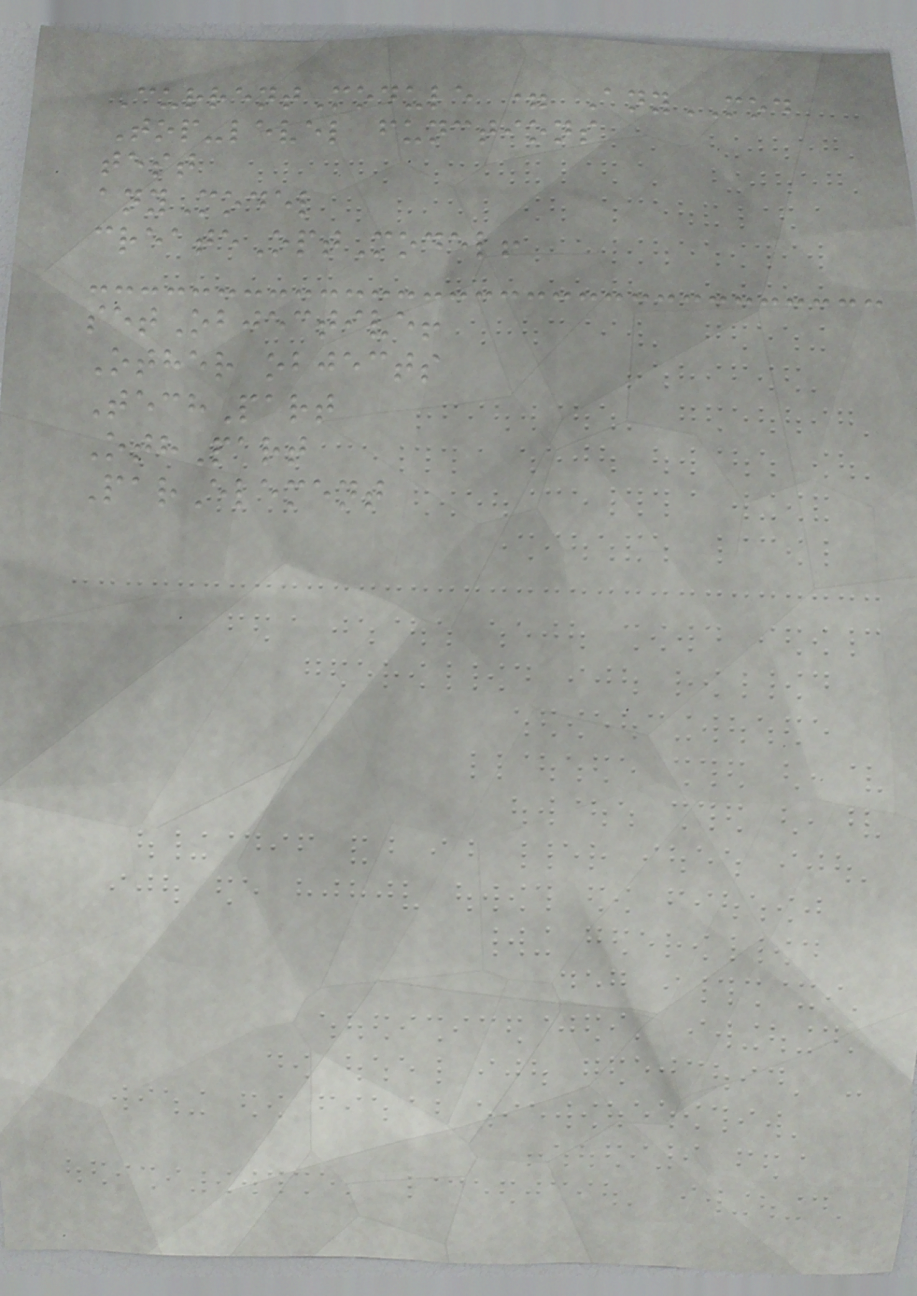CurrentModule = AnyMOD
Top-level functions
test
anyModel
createOptModel!
setObjective!
Other objects
TechPart
OthPart
ParElement
